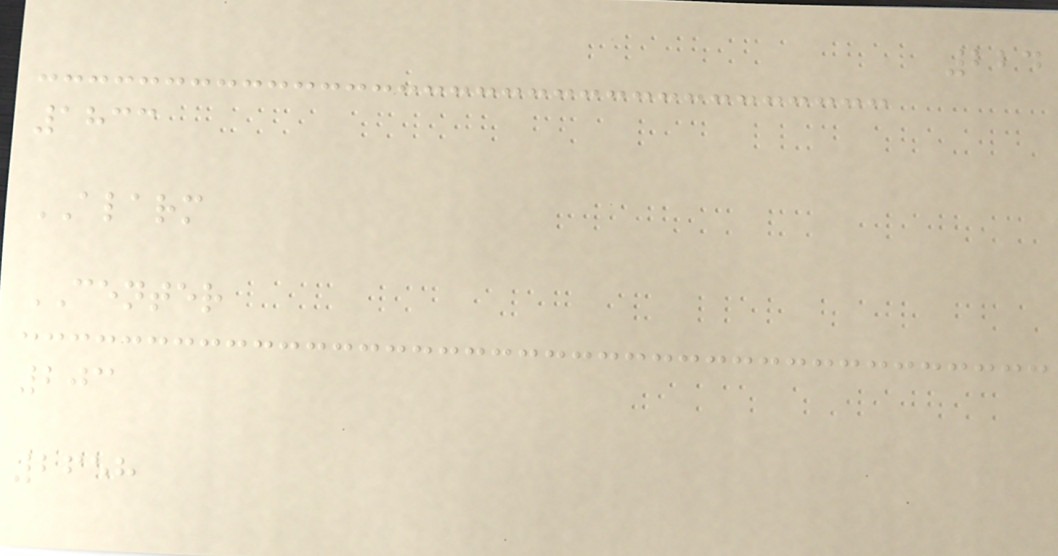224
1833
ALARM
CENTER
203
2658
